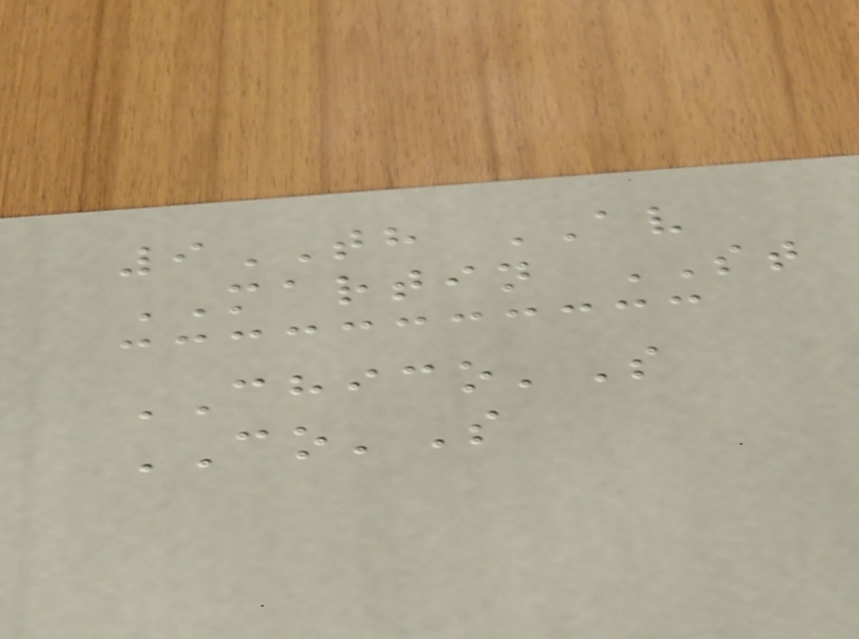9TH AV
MARTIN ST
CHICO'S
CO'S
